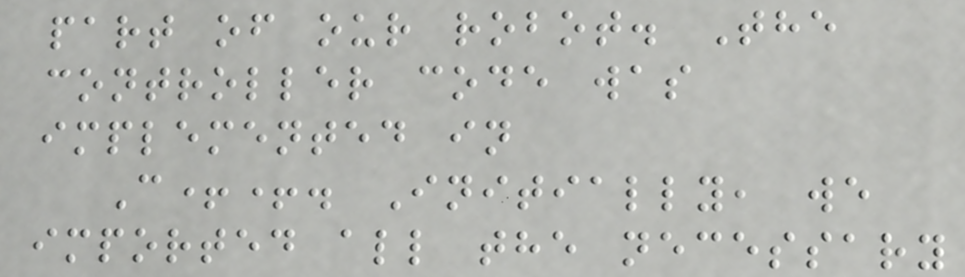part of our robot. The
controller code was
implemented in
C++. Initially, we
imported all the necessary
